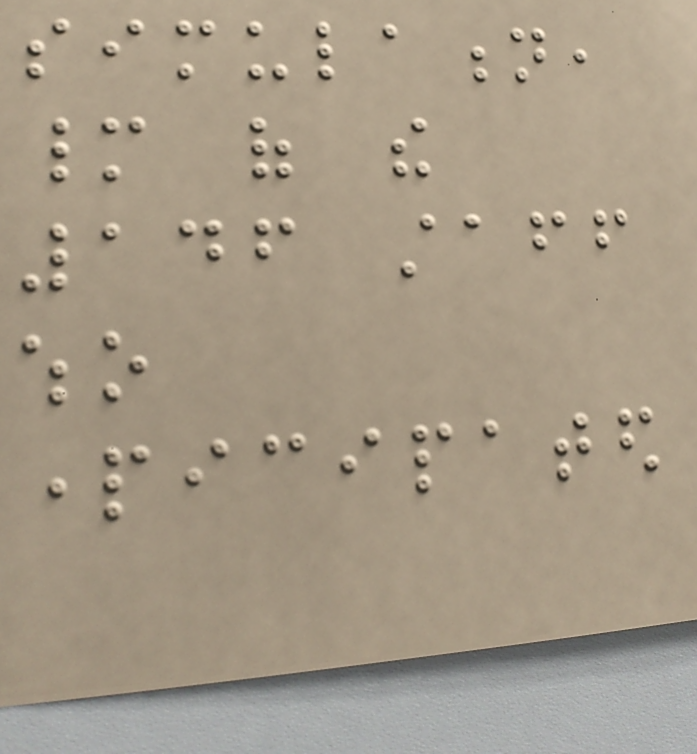simulation,
many of the
146 staff
who
participated
